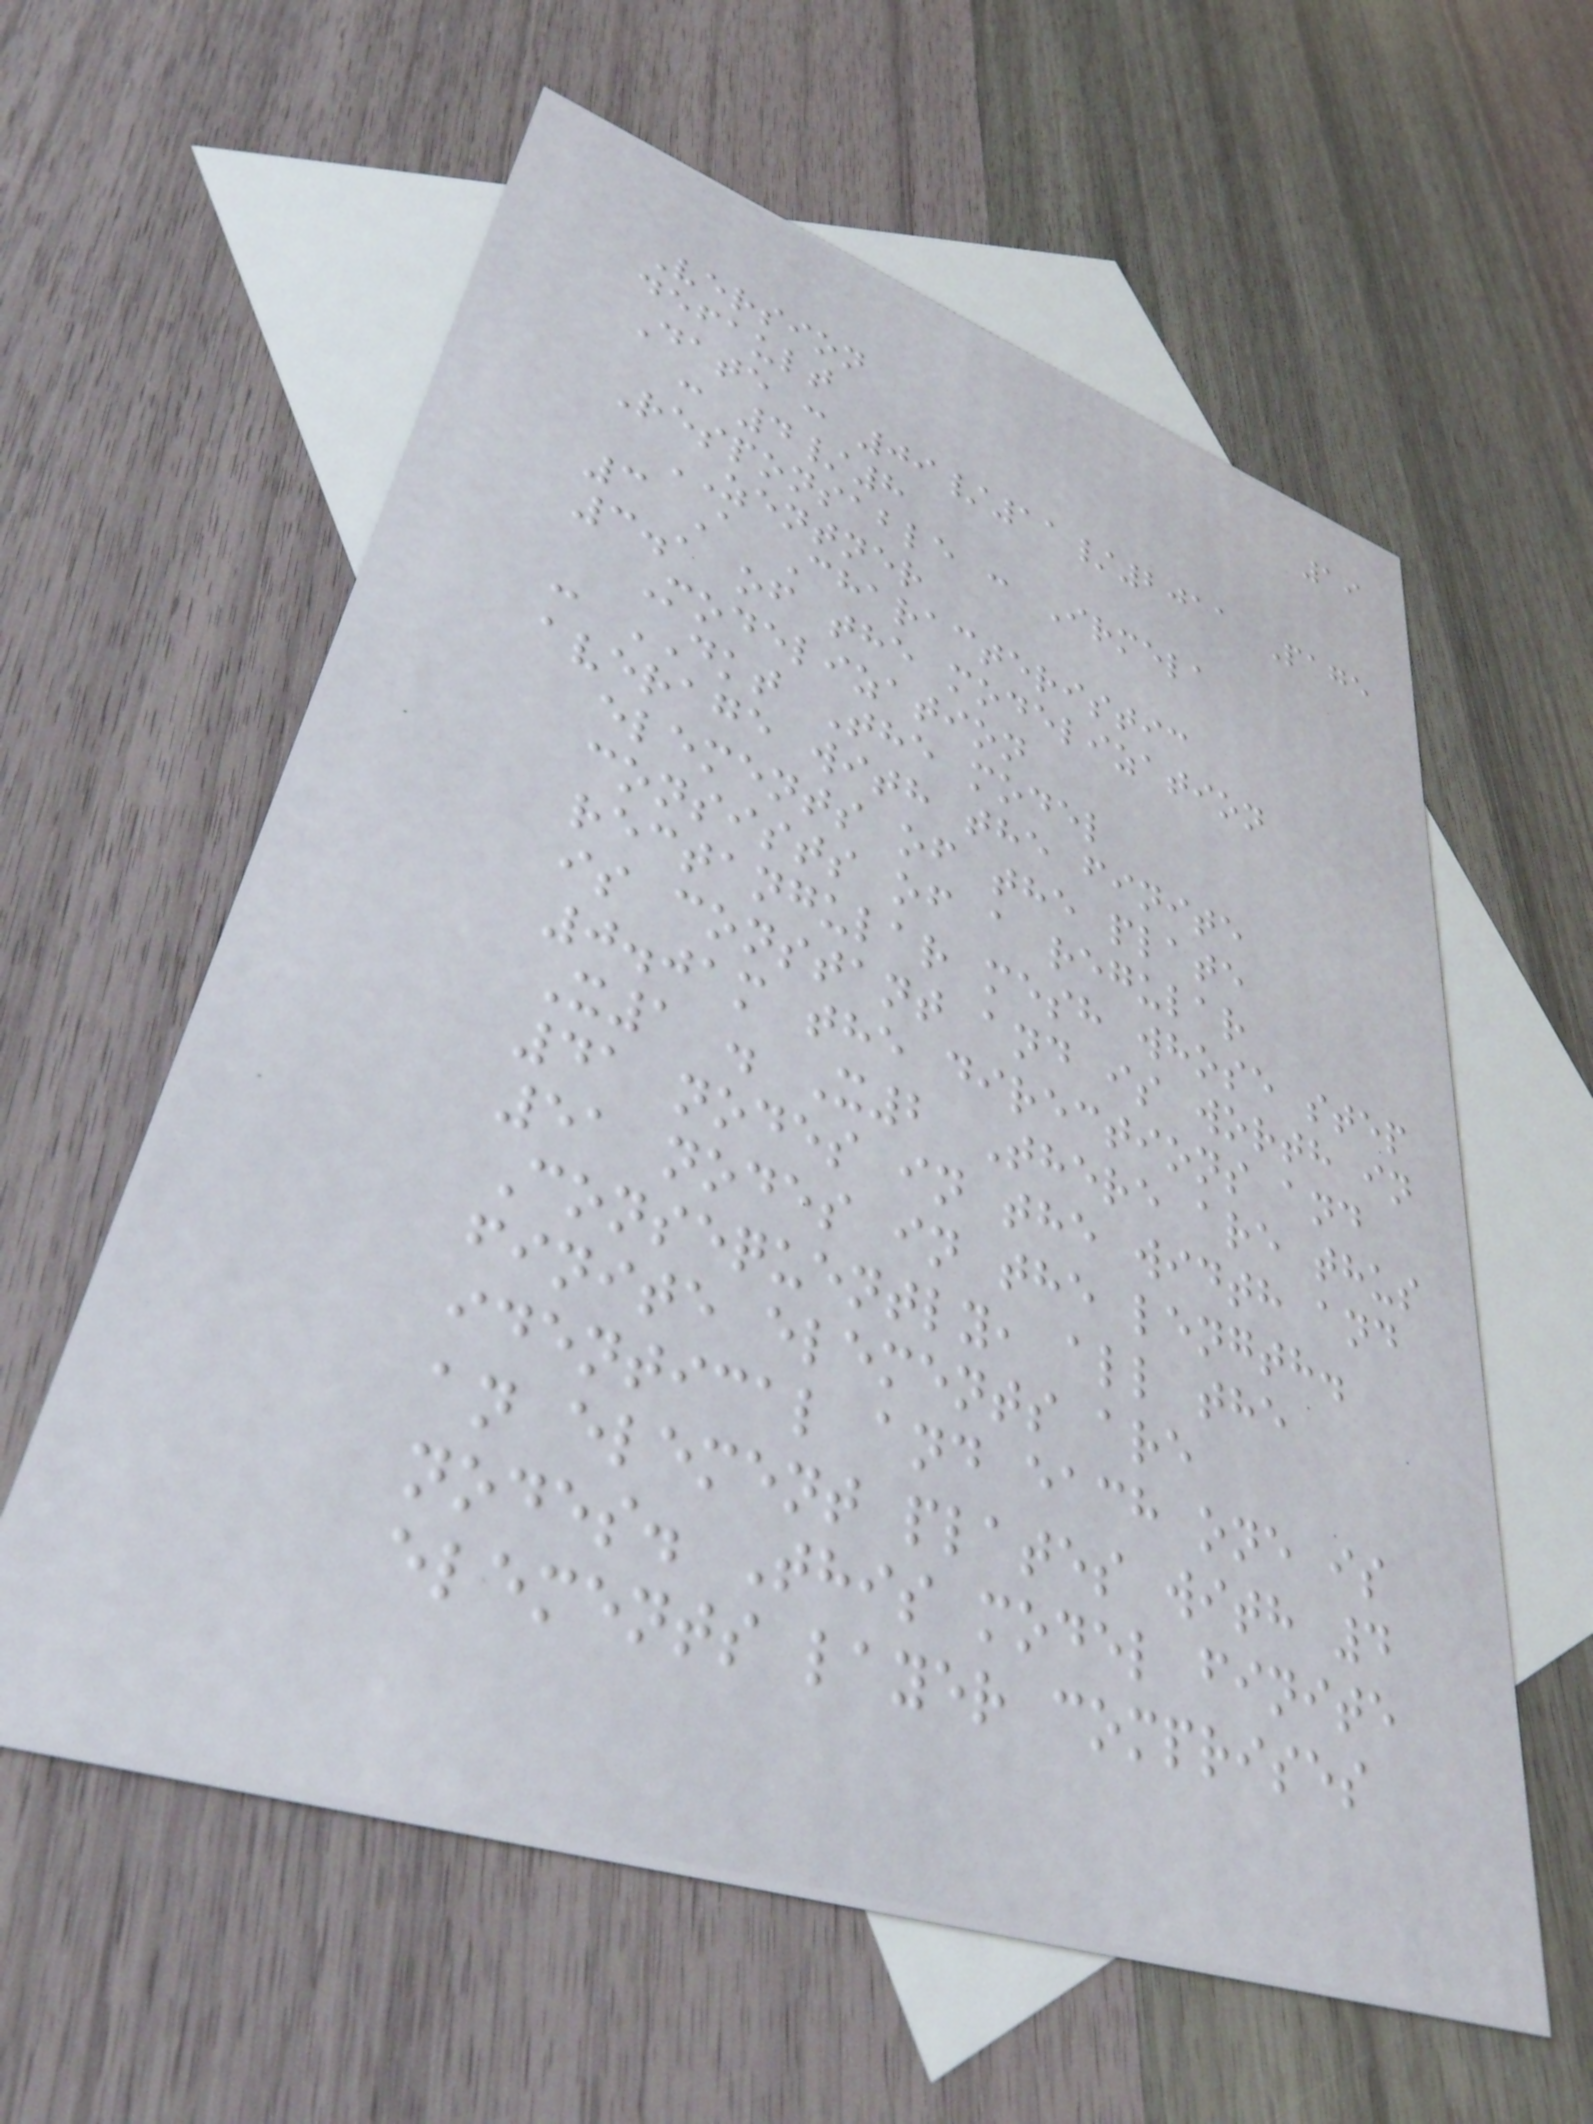19
Version
default
Date : 09/11/2011 Page
: 4/8
Responsable : Irmela
ZENTNER
3 A Characteristic
3.1 of the modelization
Modelization
: DKT The model
average with the finite
elements of the plate
consists of a regular
rectangular mesh whose step
is constant and is worth in
0.01m the directions and
X1 . X2 There are thus
41 nodes in the width and
51 nodes in the length.
Consequently, all the
finite elements are
identical and each one is
an element plates with 4
nodes. This model finite
elements layer comprises
